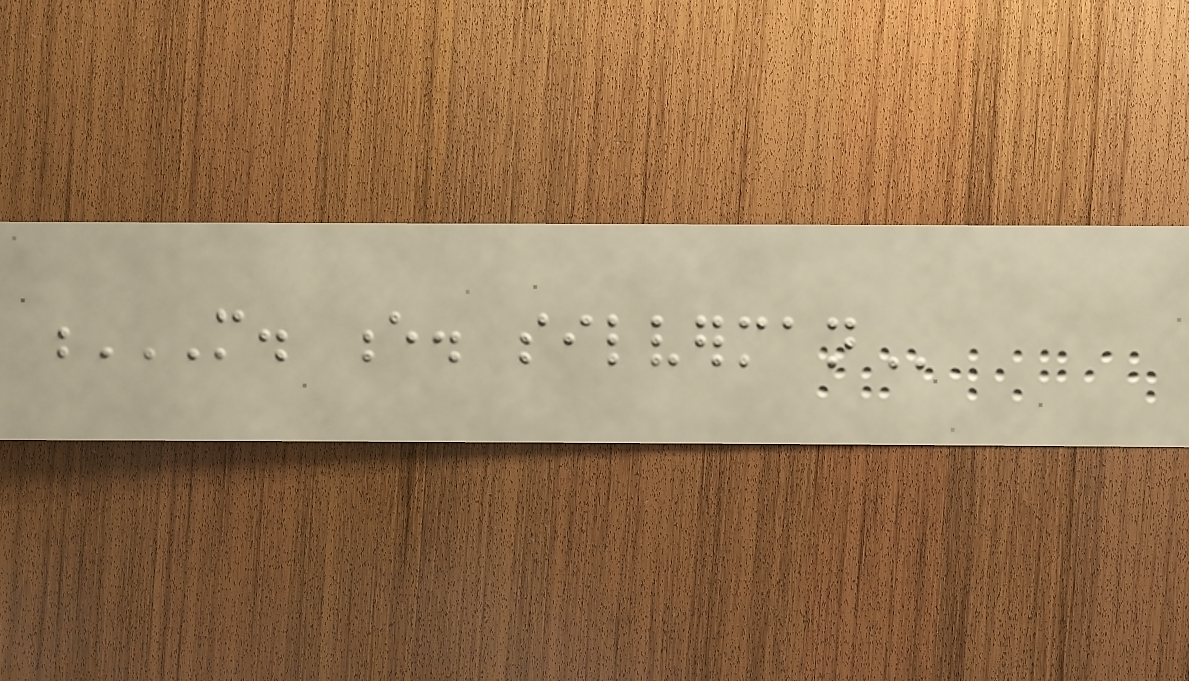M. E. SILVERMAN
